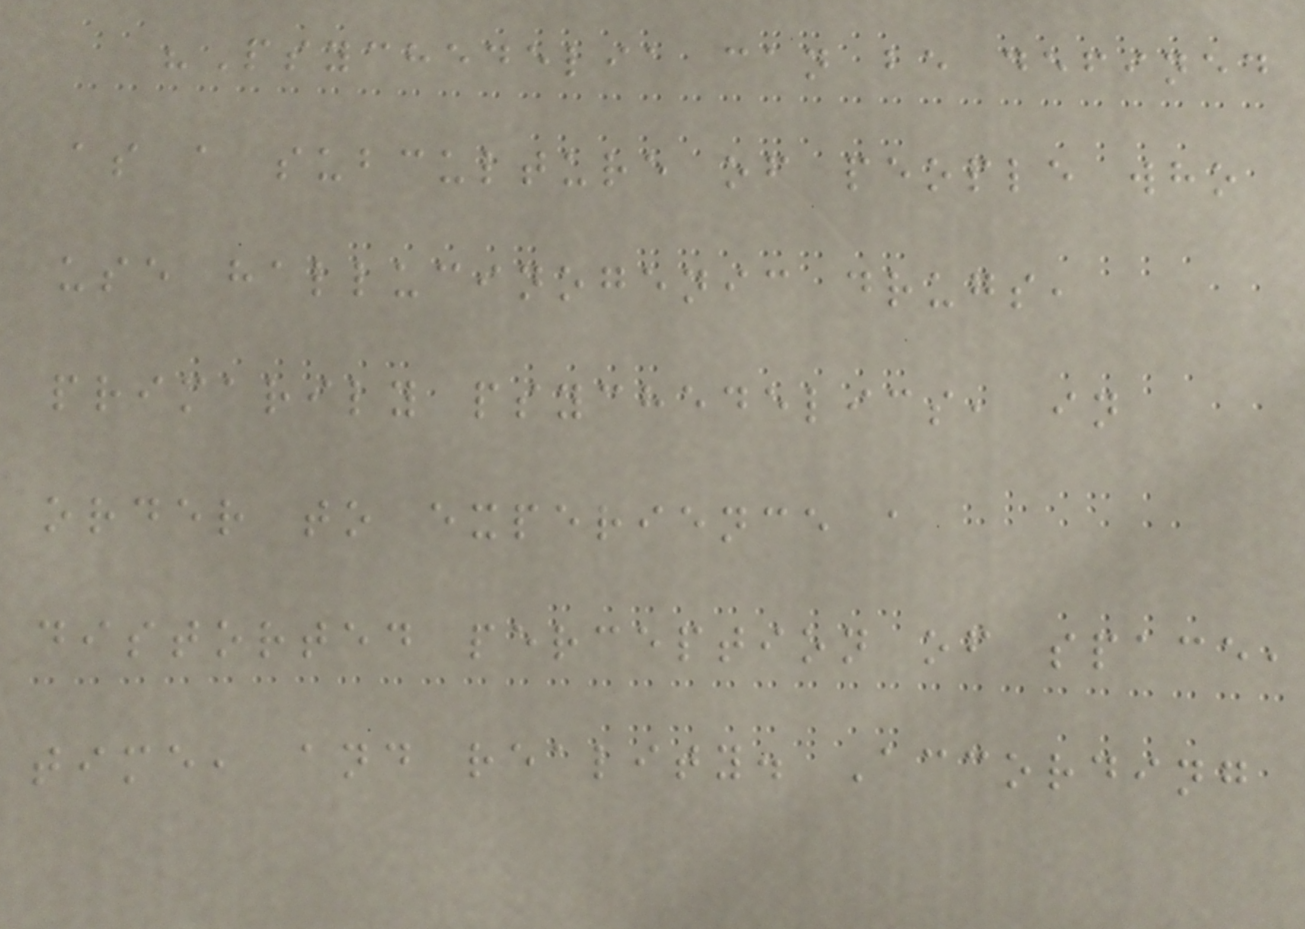"Psychedelia can be defined
as a subculture of people who
use hallucinogenic drugs,
primarily psychedelics, in
order to experience a
distorted perception of space,
time, and reality. According
